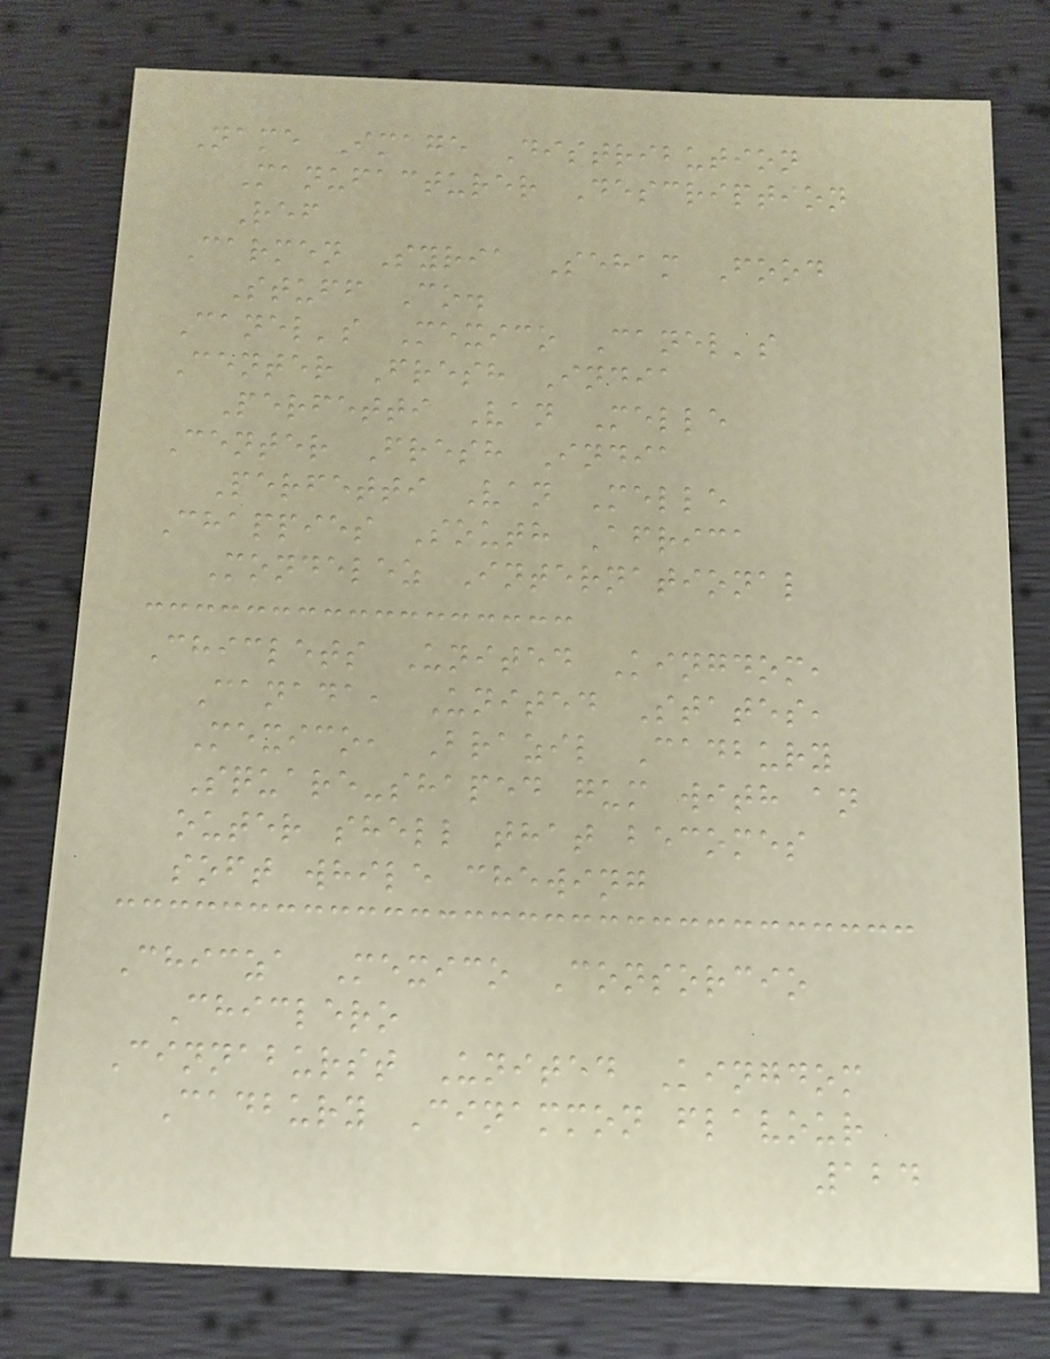Name Image Distribution
Manufacturer Description
Ref
Carmen Syria Seham Food
Stuff Co.
Canel's Mexico Canel's
Center Fresh India
Perfetti Van Melle
Center Fresh India
Perfetti Van Melle
Chappies South Africa
Mondelez International
Chiclets United Kingdom,
Canada, United States,
Mexico, Brazil Cadbury
Square-shaped gum with an
outer shell that becomes
soft while chewing
Chicza Mexico Consorcio
Chiclero
Cinnaburst United Kingdom
Cadbury Cinammon flavour
124
